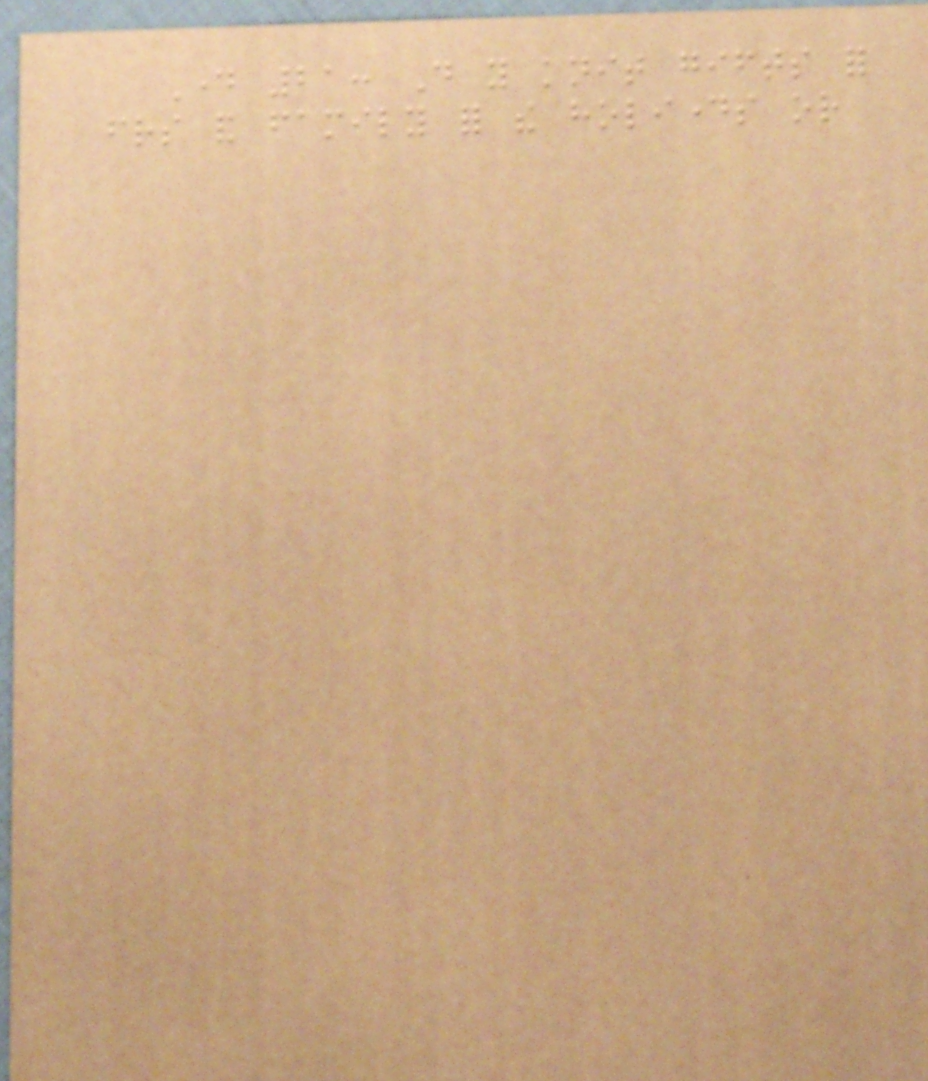Day 21: Do you knit gifts for
friends and family for the holidays or
